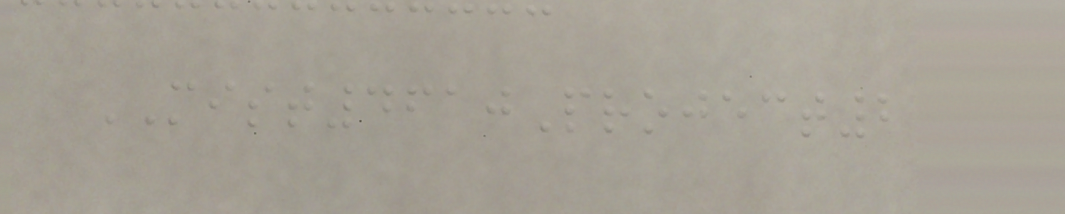MIST4610Project2
